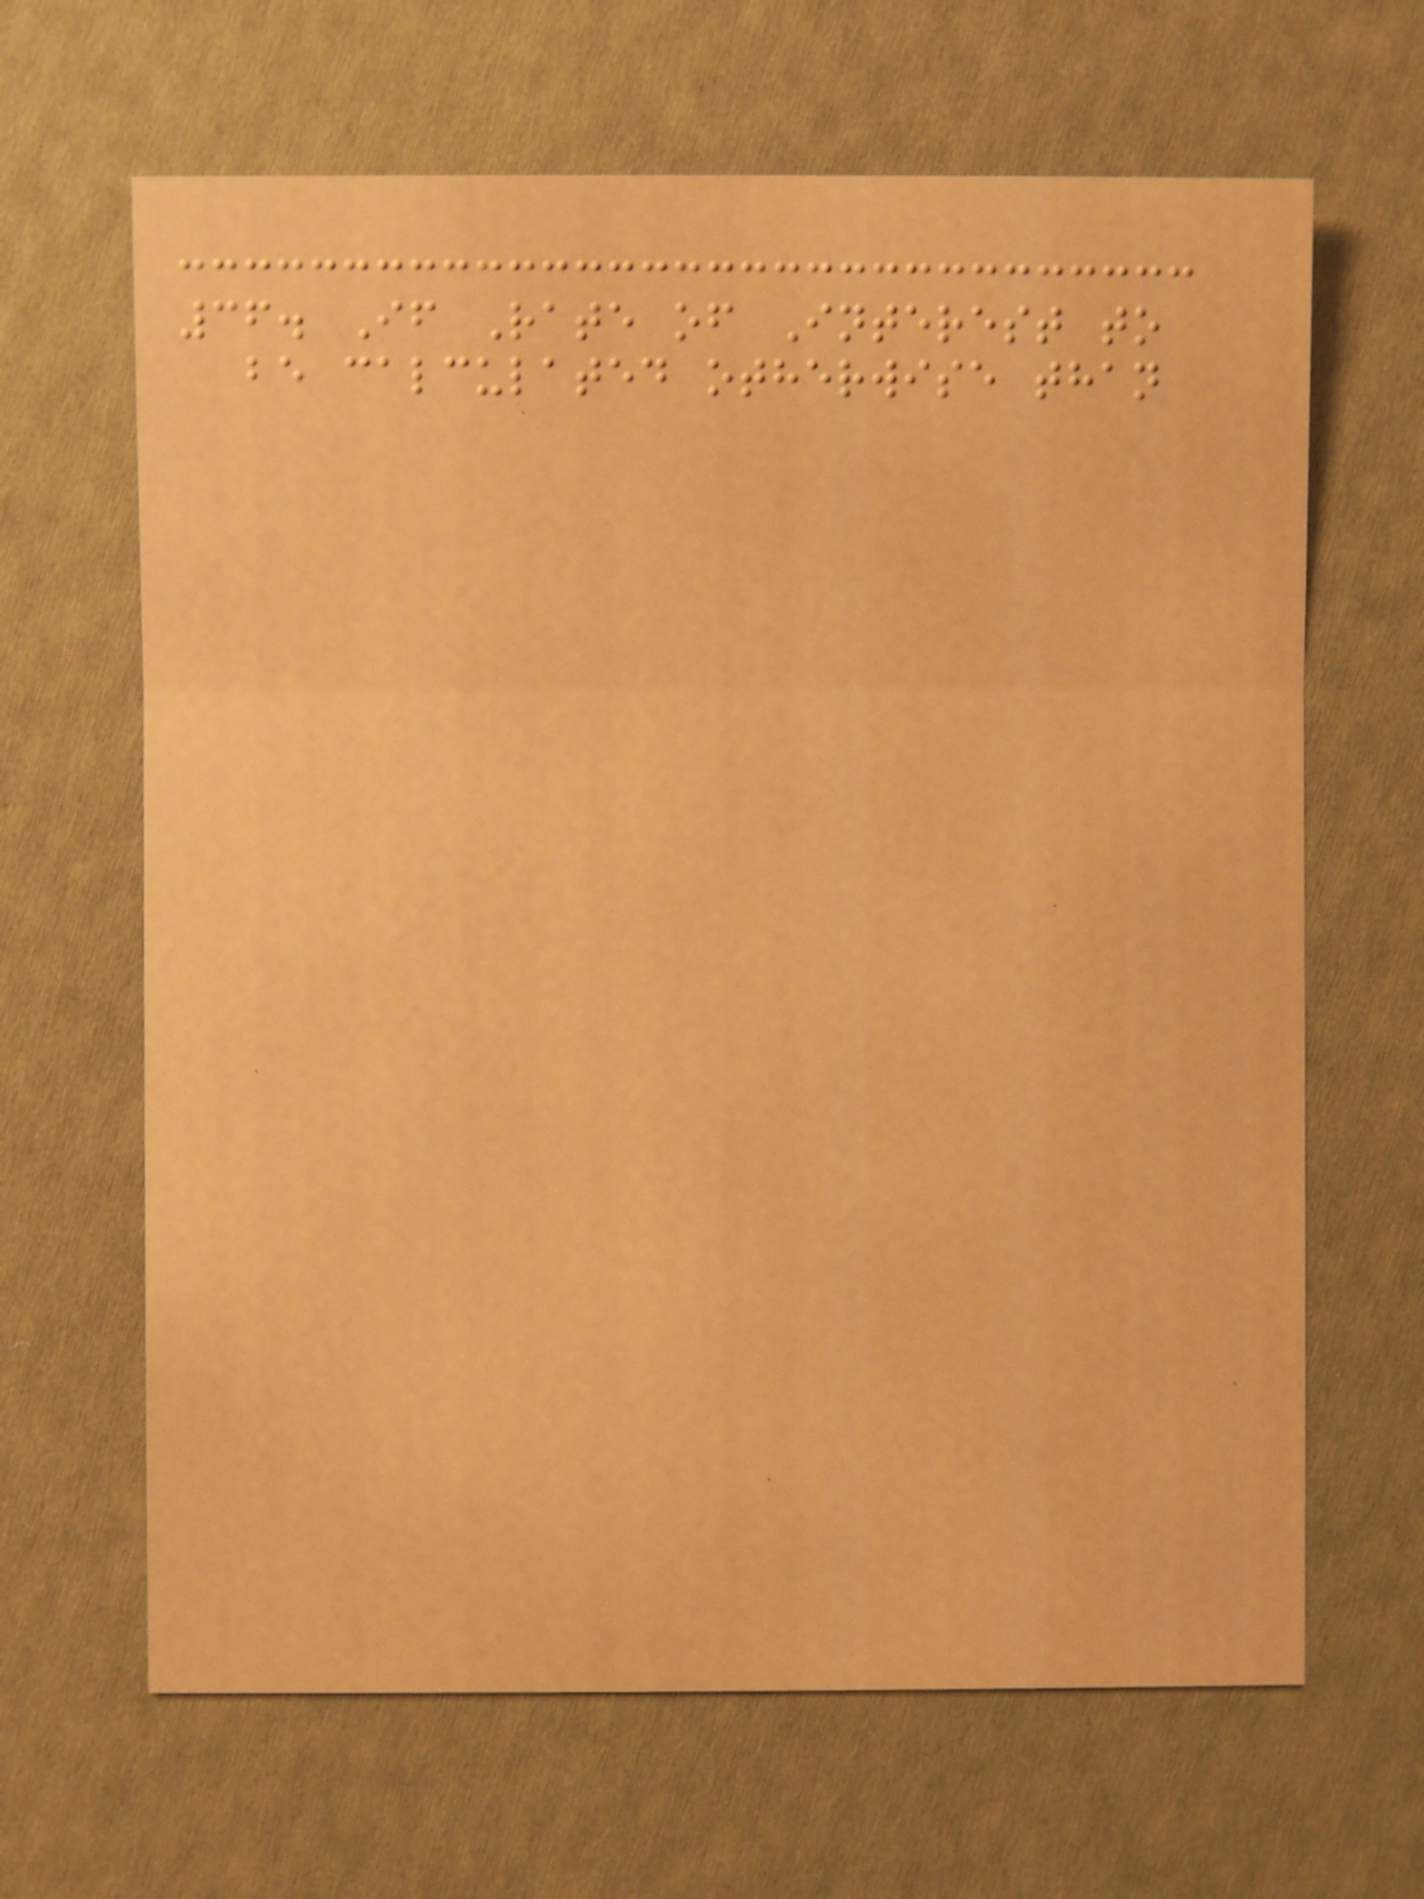36. If Rate of Interest to
be calculated otherwise than
